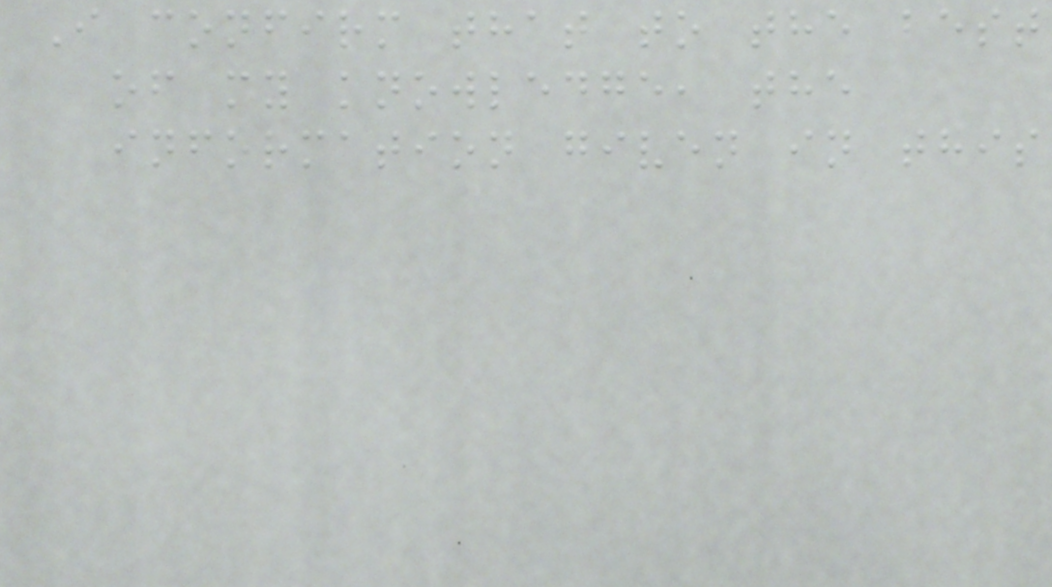I confirm that to the best
of my knowledge, the
information given in this
